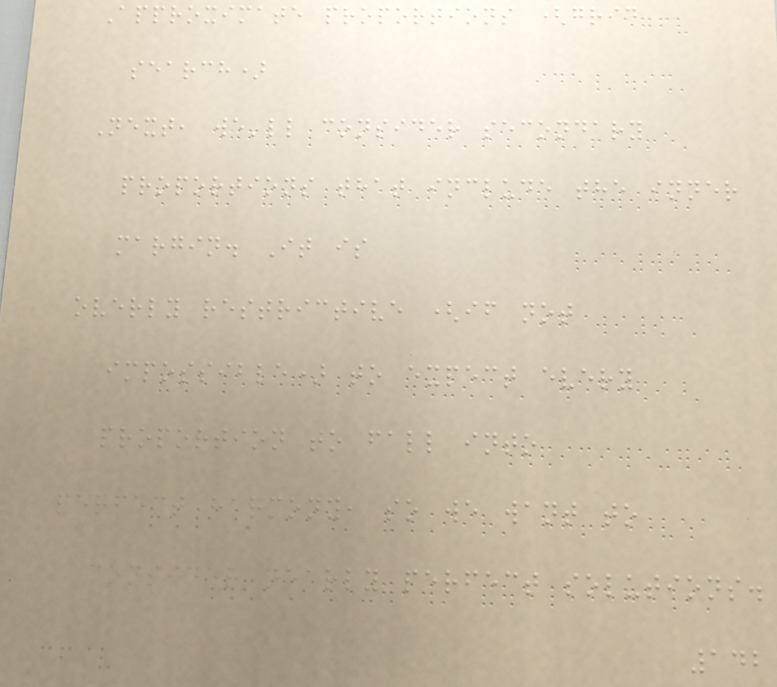Approximate proportions (grid
search)
Next, we'll consider secondary
proportions that include the inner
margin. It is
overly restrictive (if not
impossible) to expect every
proportion to fall into
perfect harmony, so we want to
consider nearly perfect solutions.
142
